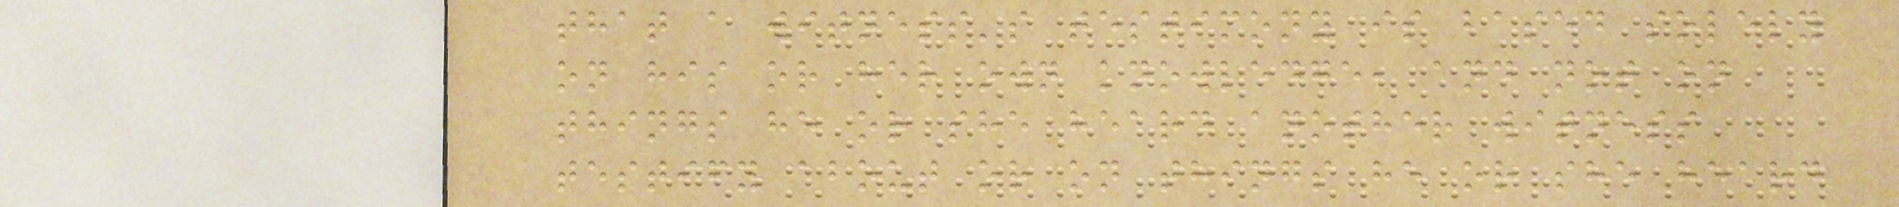that a witness's testimony is based solely
on his or her own knowledge, and not on
things he or she heard another witness
testify about or on things he or she heard
